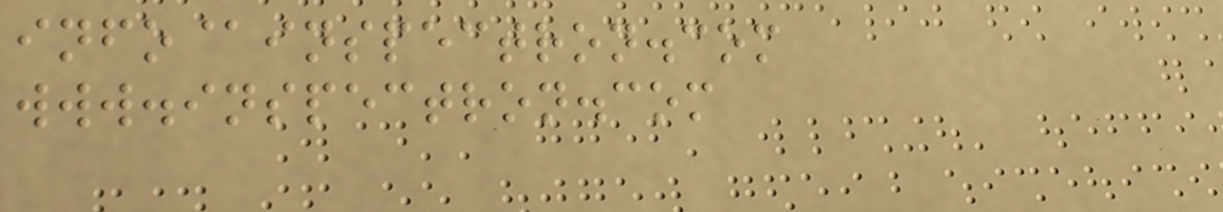info@inspectron.com
www.inspectron.com
